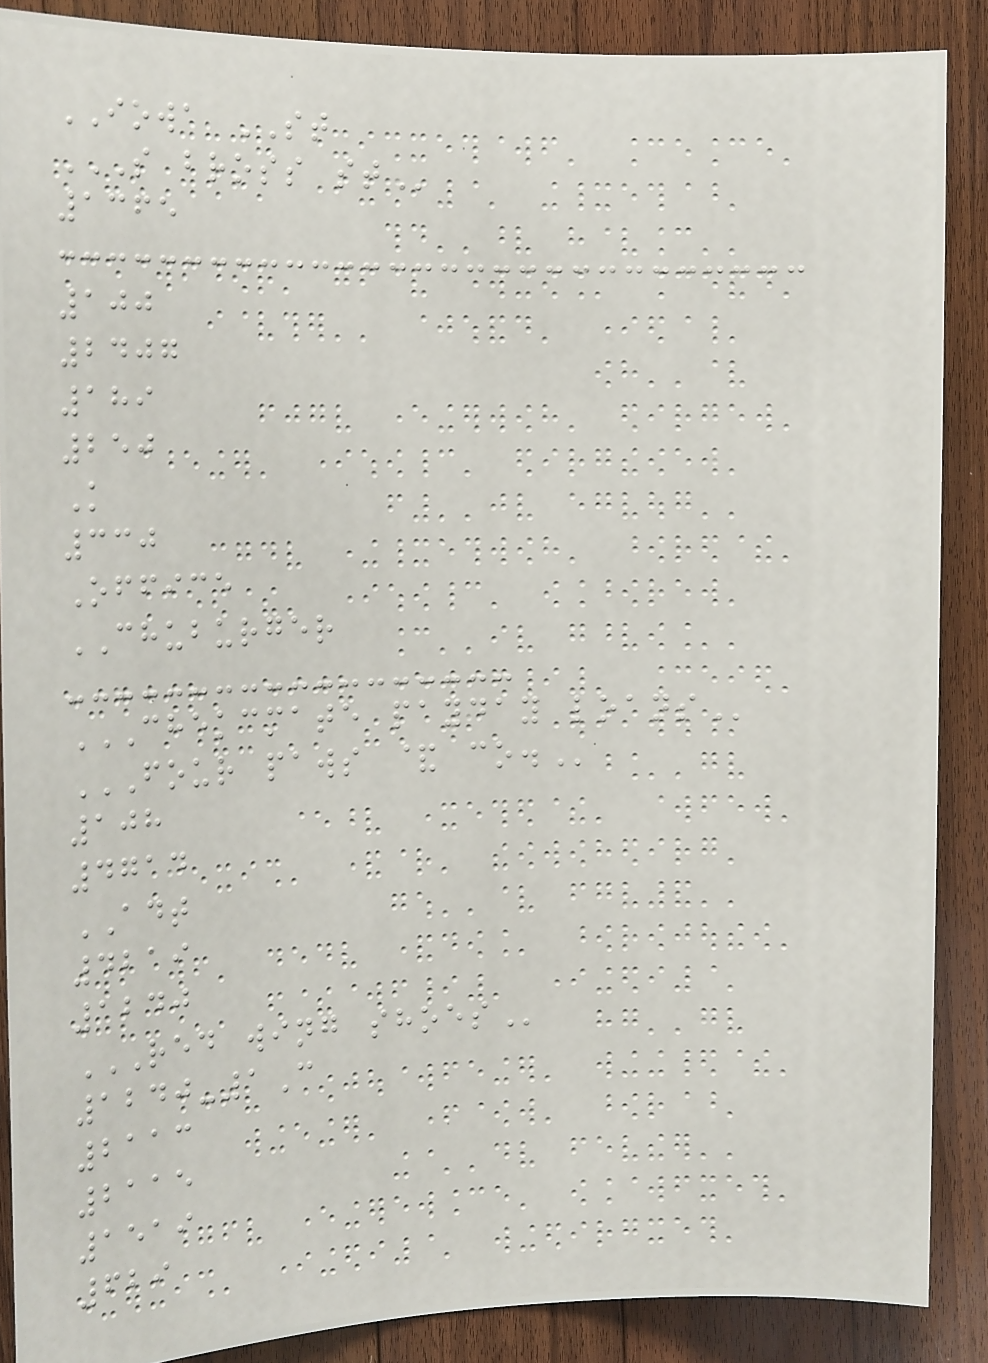IOWA ST
S BROSS ST
1365
100
2407
189
250
K
330
Office
CHUBURGER
CHEKCMATE PAYDAY LOANS
FOUR PAWS & CO.
108
4714
ADT
4219
1240
RED WING SHOES
1240-1C
2113
2115
1519
629
